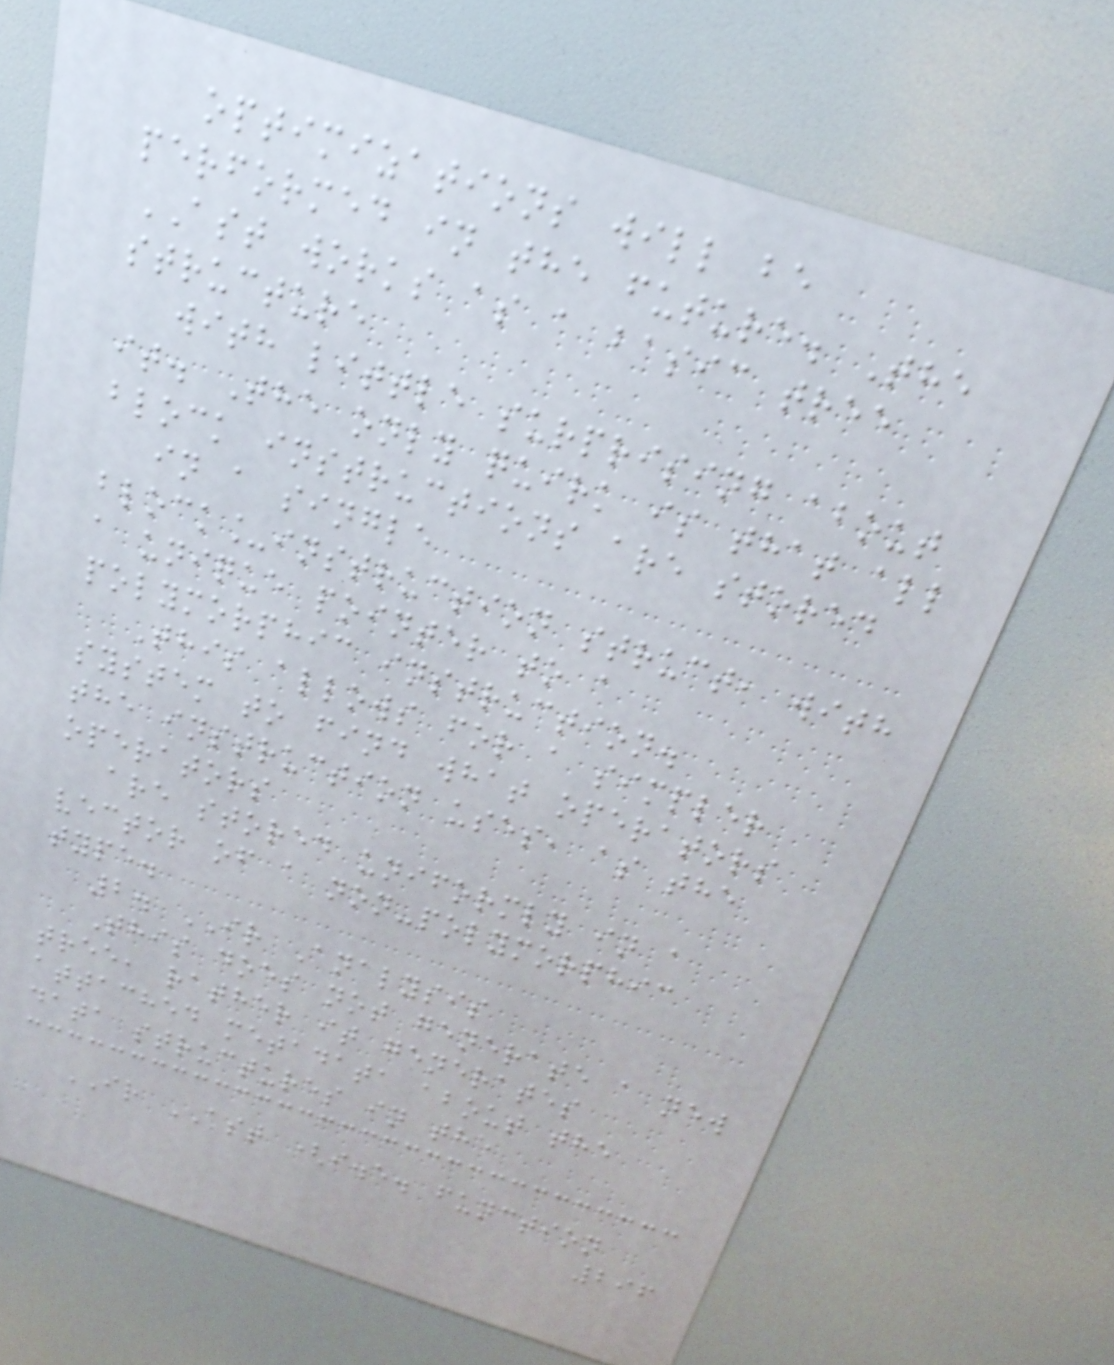optimizations will be
performed in the future. The
AST works as a basic tree
structure
with little surprising about
it. The only quirk is that all
block instructions are stored
in a single
block_instruction struct, with
a unique pointer to a
polymorphic instruction.
This allows for a simpler
system to find what operators
the instruction uses, as the
operators
are stored uniformly in a
vector of a non-polymorphic
type.
2. IR Analysis
This does not generate a new
tree, rather it generates
attached metadata about the
data structures in the
IR AST (i.e. function
296
